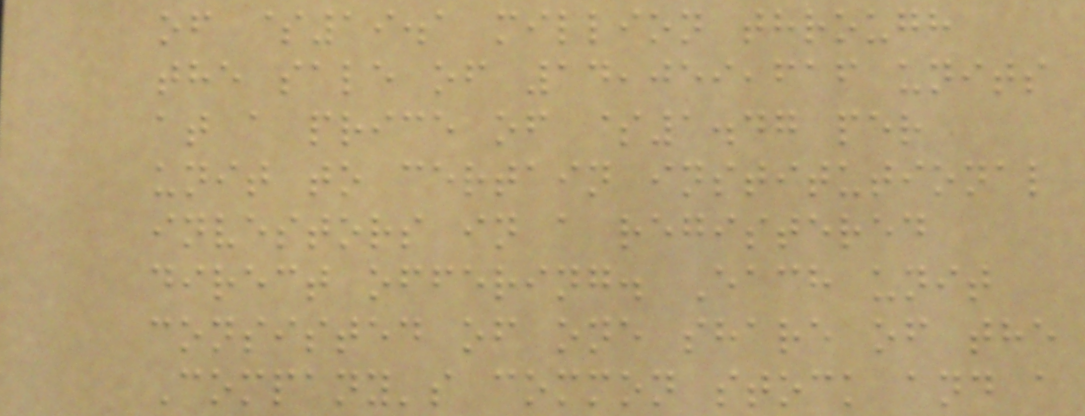of $19.1 million through
the sale of 14,059,616 units
at a price of $1.47 per
unit to certain institutional
investors in a registered
direct offering. Each unit
consisted of one share of the
Company's common stock and a
